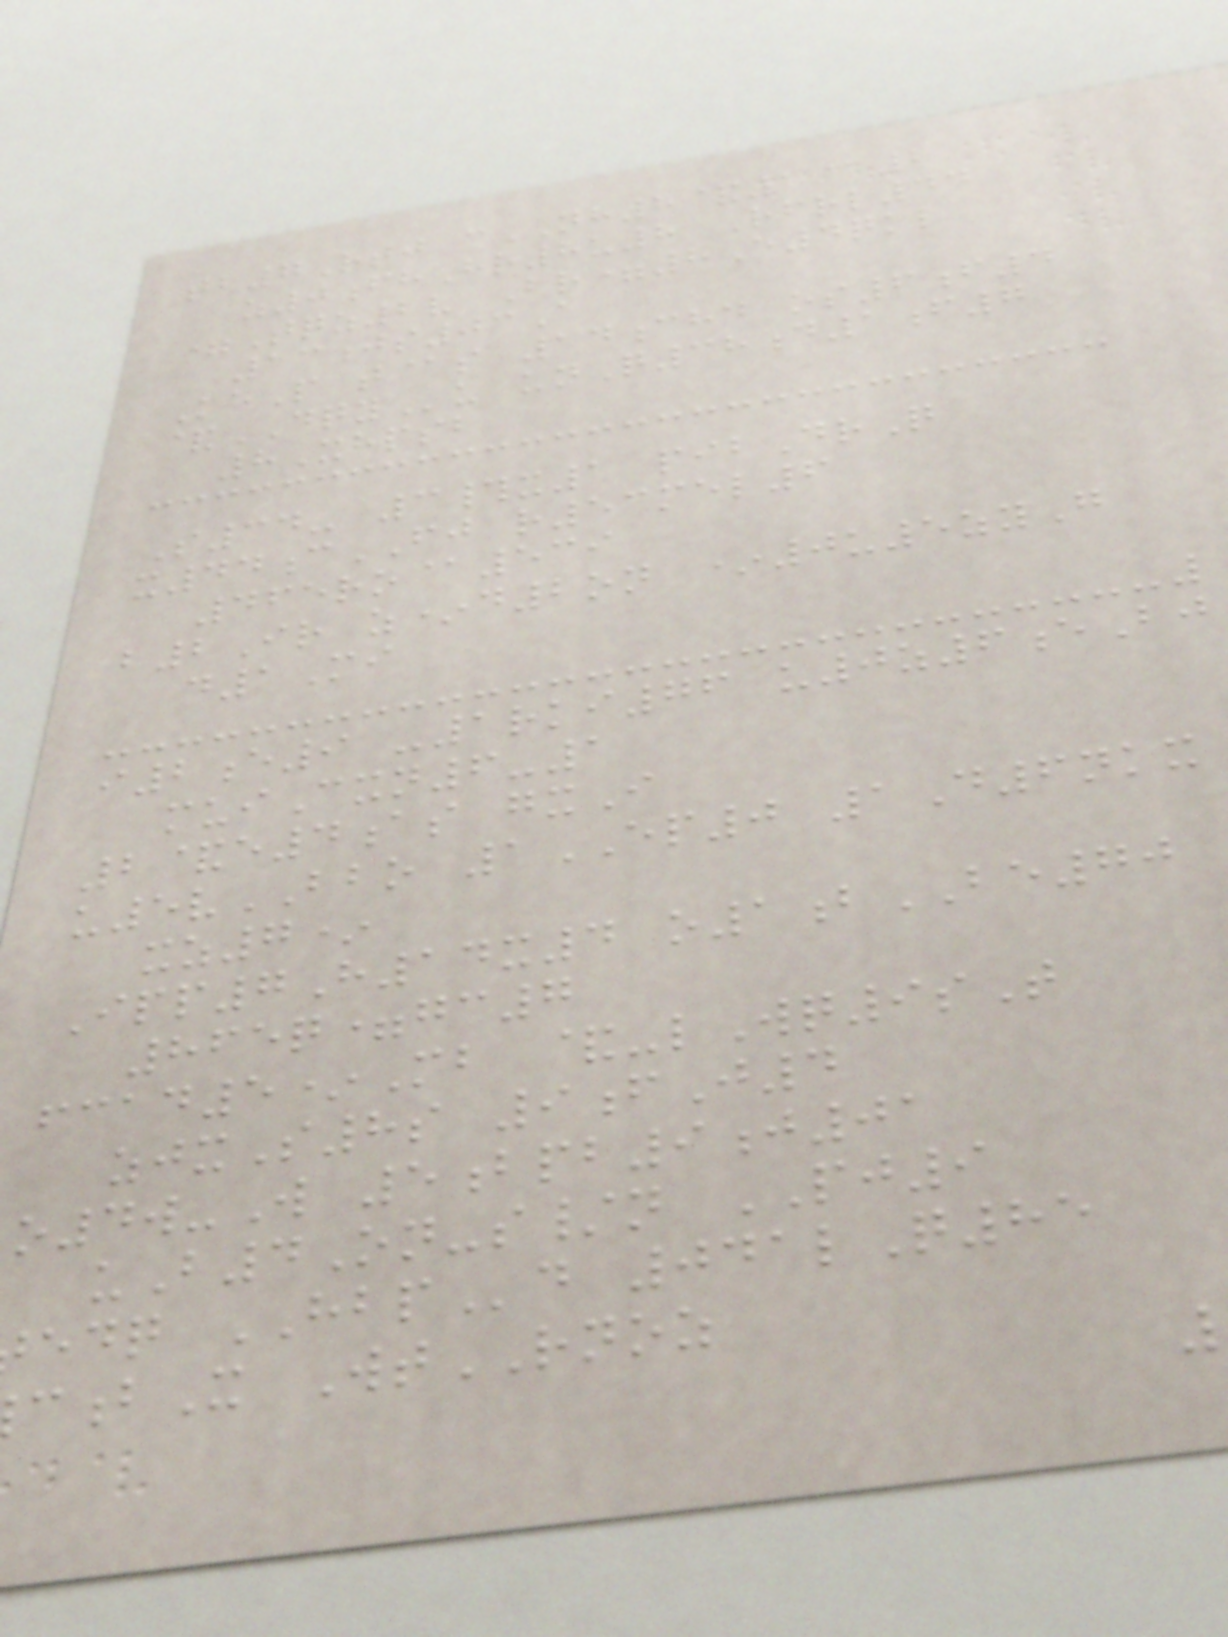tb7Rtj cNH8&1@2
z0fhHr8u8 Rfrl44
=Tqz2v Br=8E4qkl
13js03A
KeP t@s 14chd os6f4
&DQYu unQ38d1f7
8Xhpsb
S34- 3#x1 pibDrQ
x44cFJ r53mel6
465ro@539
b2Ir z*d2on *0u5zyG
d1Mi
i2e9 -1rki76 u0z6eBj
muiCxn6-1
2&e4as gxI
u5vBBO 1EP0 1D6nkx
xz7*
Ipp7H14x4 o1bBE70
865q=gc7
fcad5*Mb &-lWq9sT
zjxS8s 9fJ4
o4w-W 5bpb9j01
uB4On-s/n PJ9
edq HBPd 041lQ85
bX WtRNOZ
